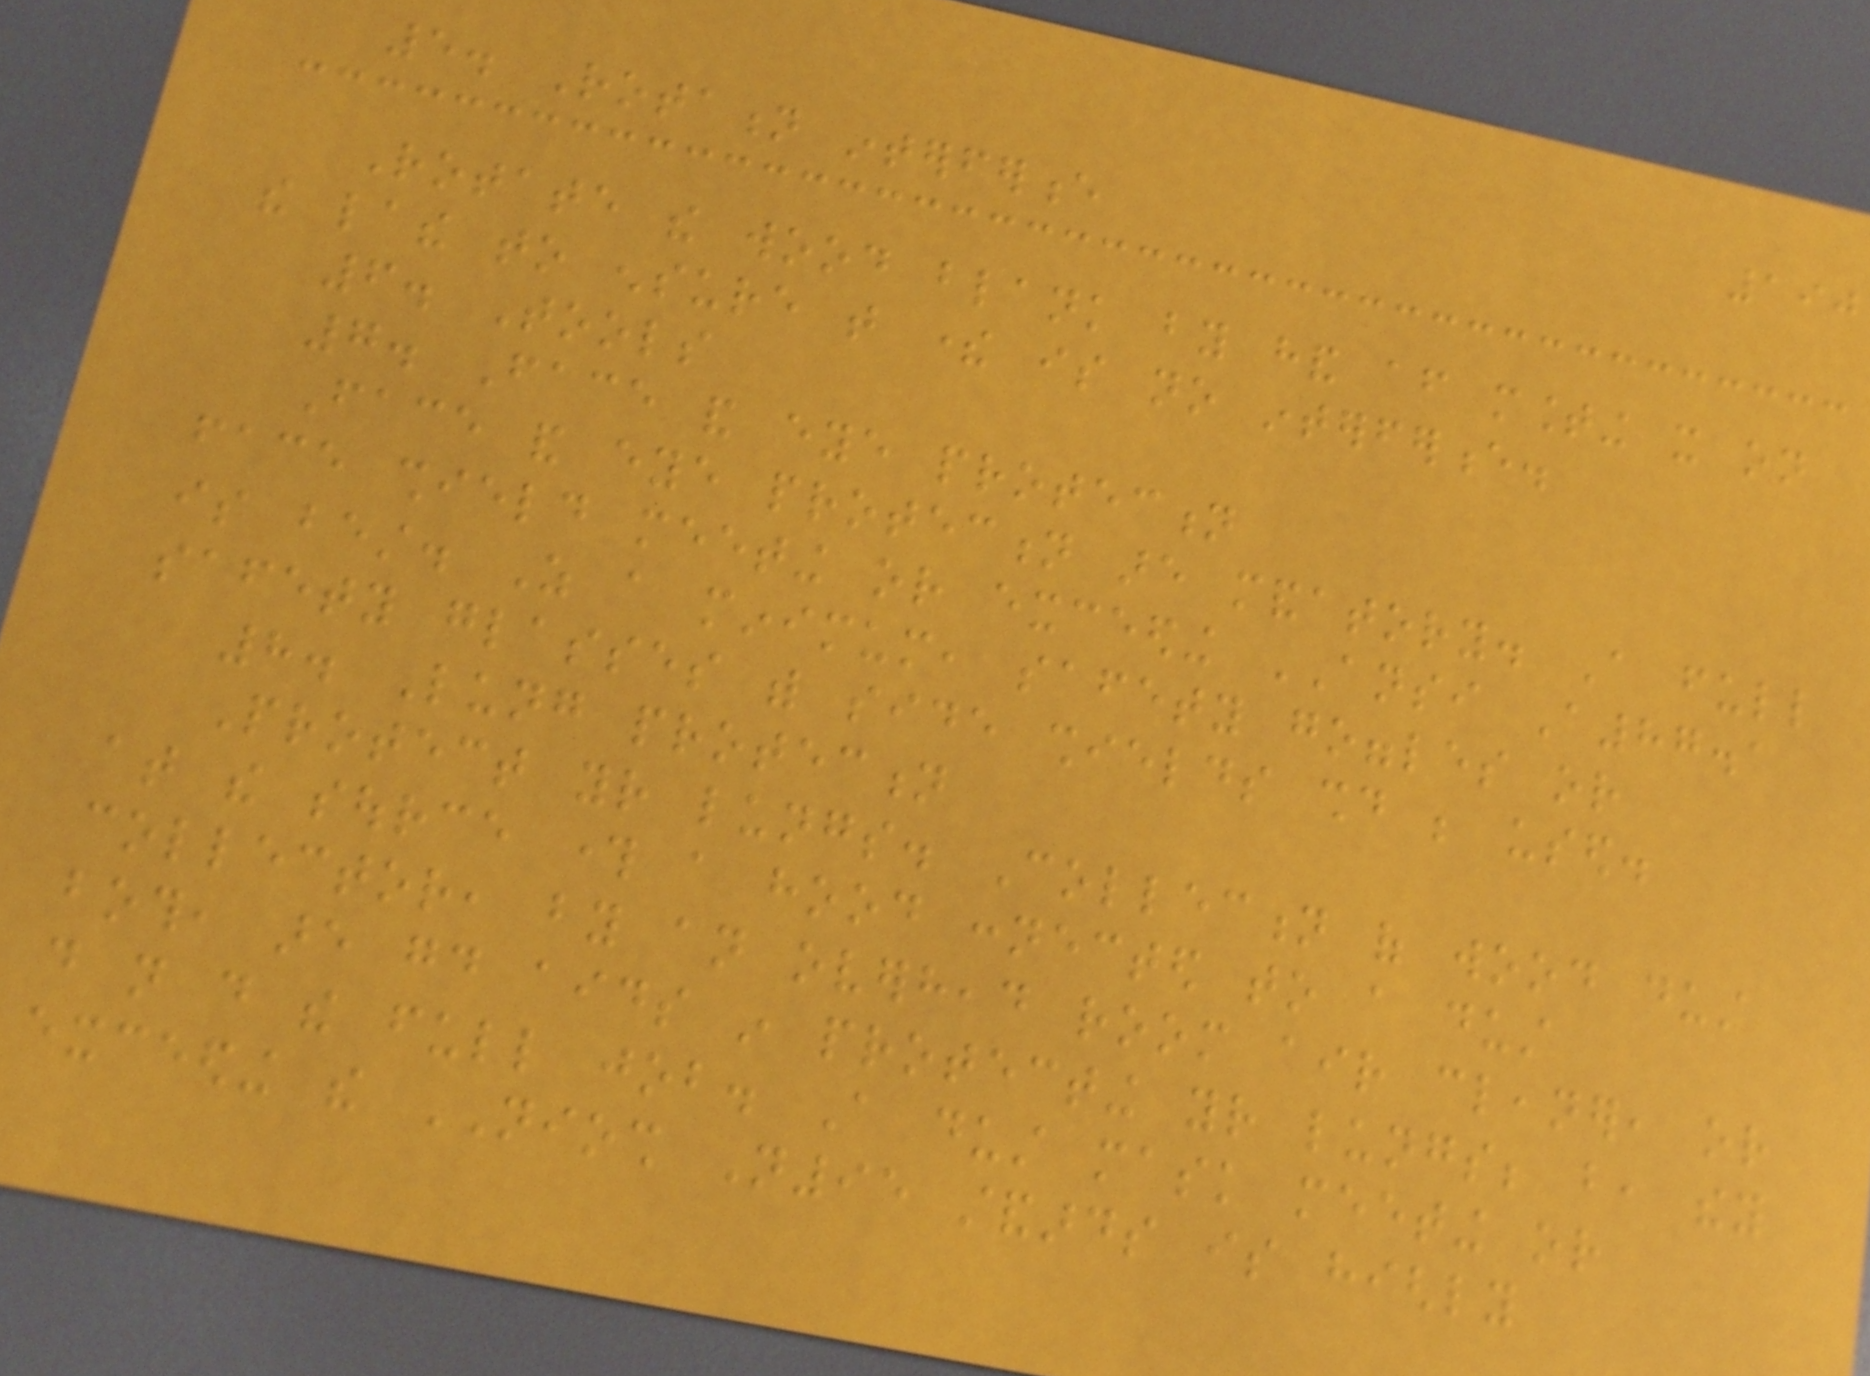190
5. Rotation interference
Rotate the wood blank by hand after mounting it on
the lathe to ensure that there is no interference.
6. Tools
7. Face and eye protection
Face and eye protection are mandatory. A full
face shield meeting or exceeding ANSI A87.1
is best. As a minimum, safety goggles or
safety glasses with side shields should be used.
8. Lung protection
Protect your lungs. Collection of wood dust
at the source through a hood connected to a dust
collector, by an overhead room air cleaner, or
both, are good aids in protecting your lungs; but, they
do not do the full job. A dust mask meeting or
exceeding the NIOSH N95 standards is highly
